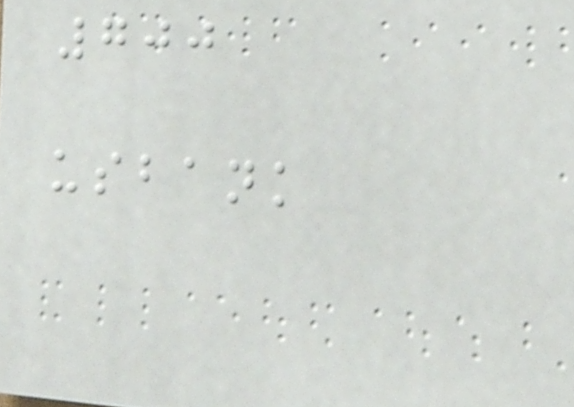700
usbank
